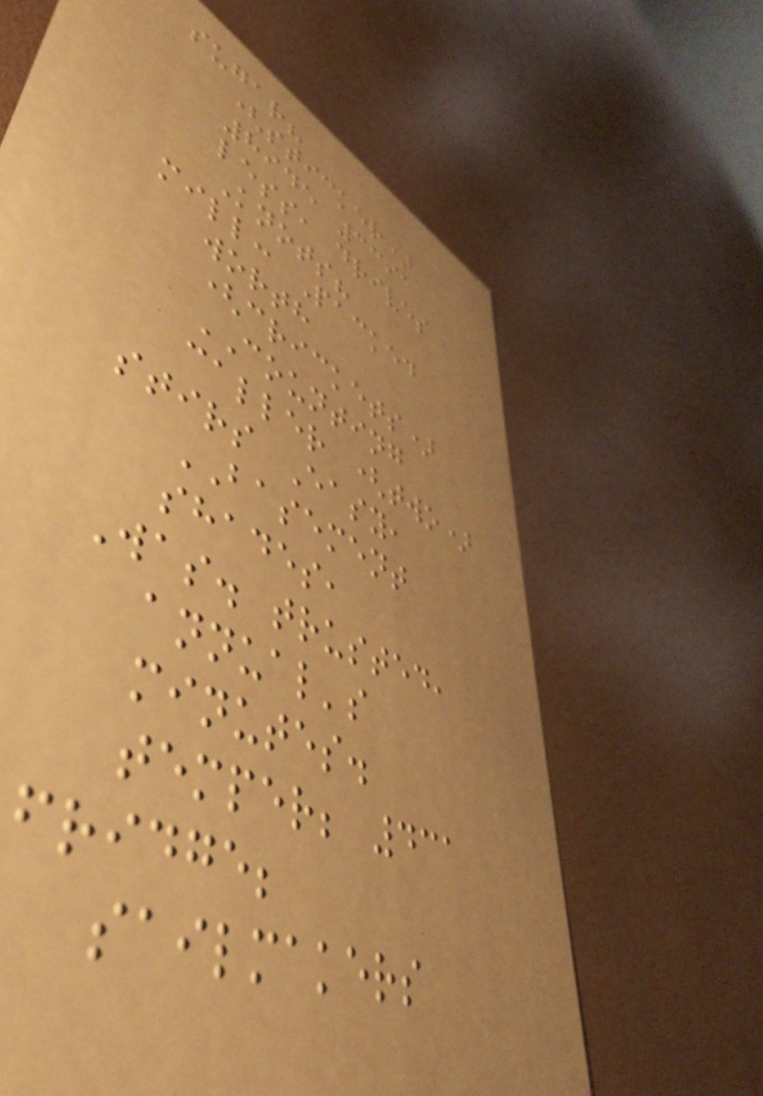sugar?
(sticker)
8945 3391
less, drives
Knots?
mill: Packed
worth
(crickets)
COUNTING
caller (two)
stirs Easy,
BASEMENT
shades,
Was. trusted,
annual's
minutes.
temper; 431
fridge;
sailmakers
